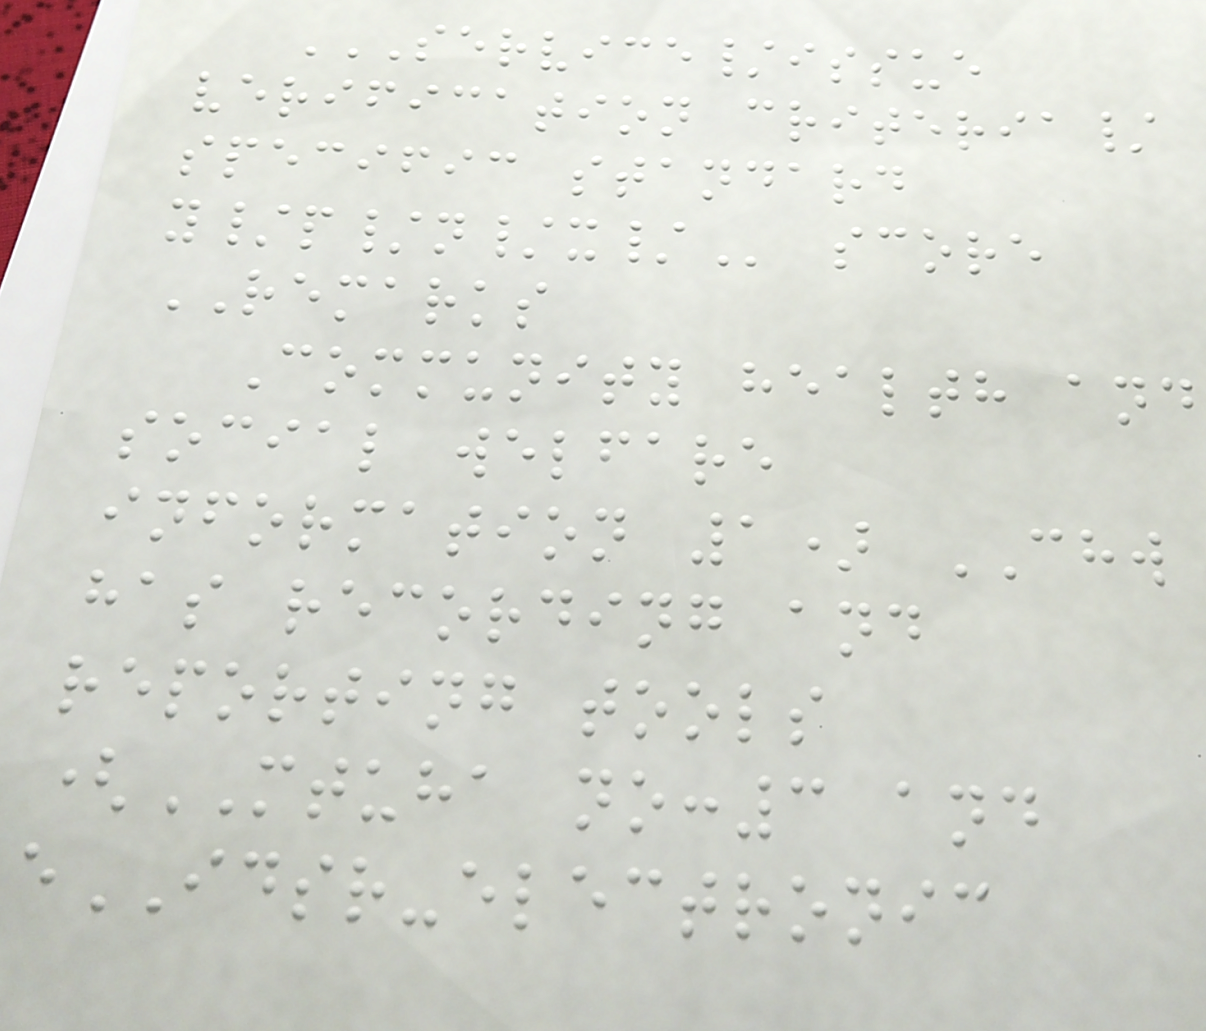SERVICE/ISSUE
VERIFICATION CRITERIA/
SPECIFIC STANDARD
Y/P/N/X/ score
REMARKS
Community health and
social welfare
information 1) CHW
has recording and
reporting tools
(MTUHA no:3 and
eIDSR-electronic
